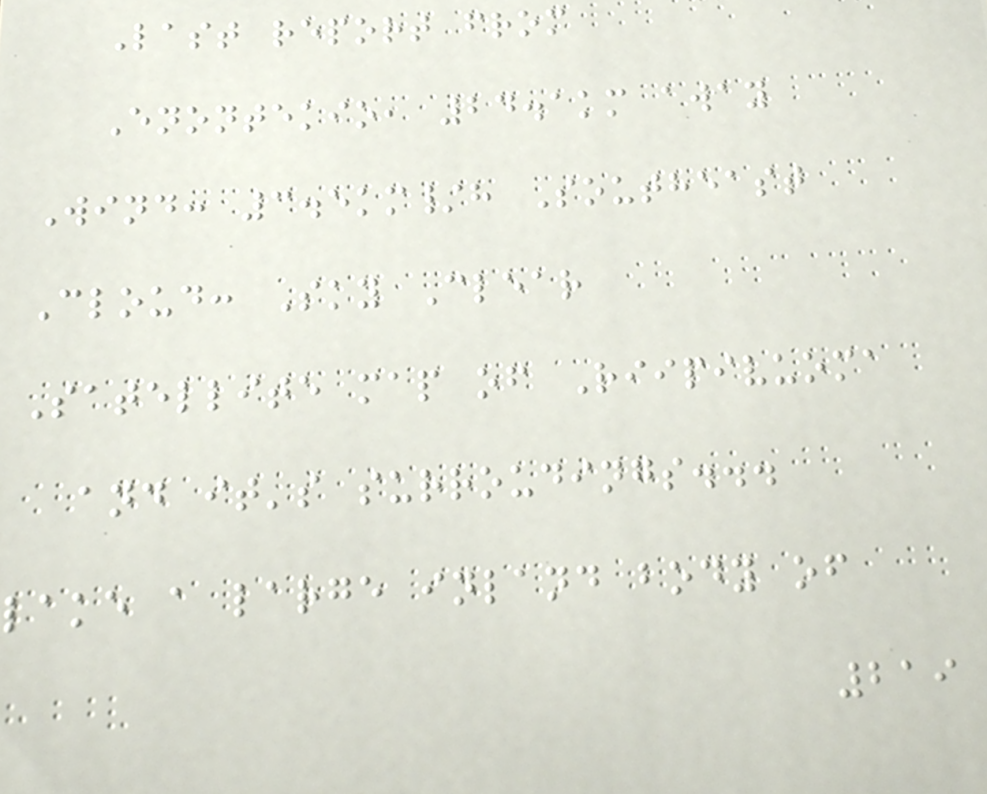Last report from
Enontekio, 24.1km away
Wind: 3.5km/h Southeast
Cloud: Sky Clear
Satellite map of Riipivuoma
and it's surroudings...
lake a large inland body of
219
